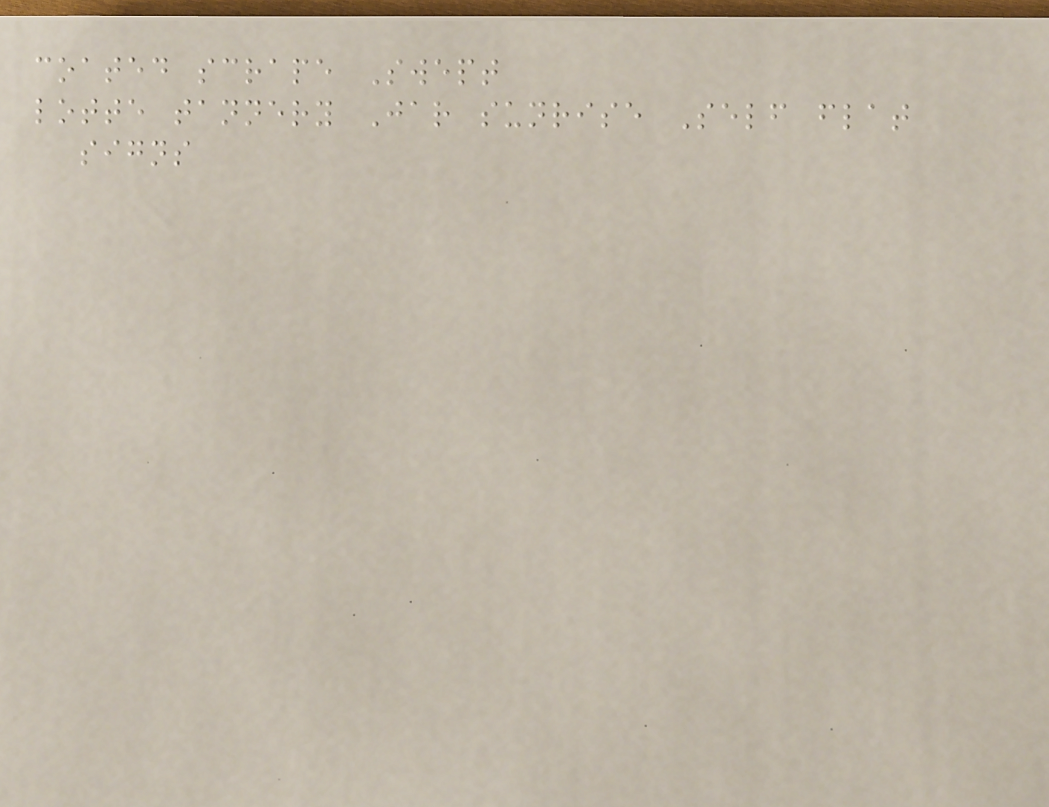coated scrape Swept
lotte tannery Jar sunrise Self flat
signs
